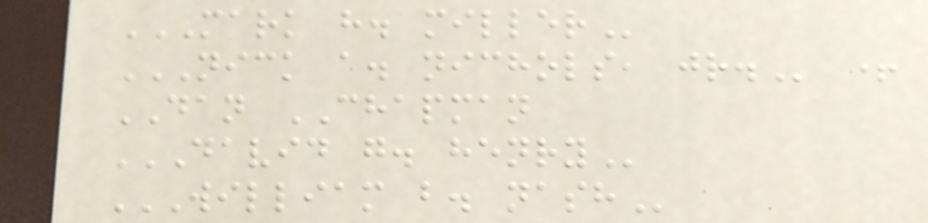MARK H. MILLER
NICK A. NICHOLS, JR. +
DAN CHAPMAN
DAVID G. HENRY
WILLIAM B. NASH
